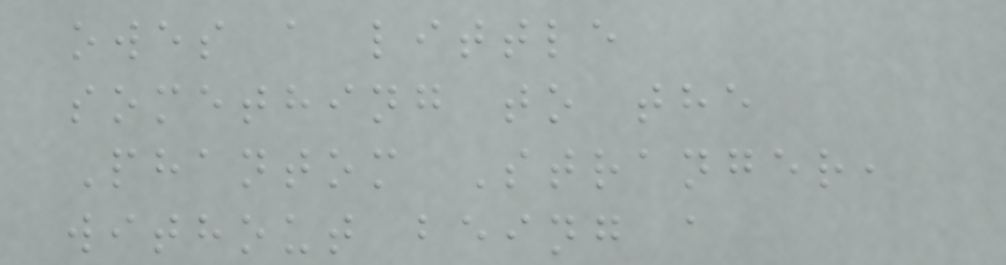owes a little
something to the
Phantom Stranger,
without being a
